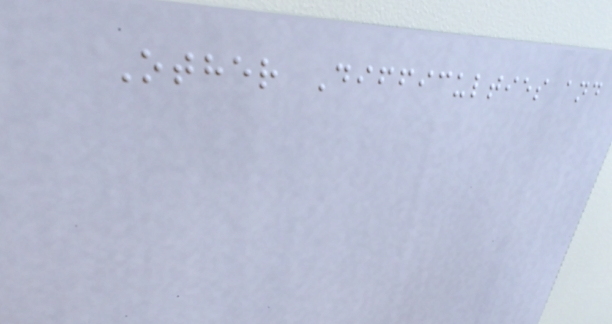Other Difficulties and
